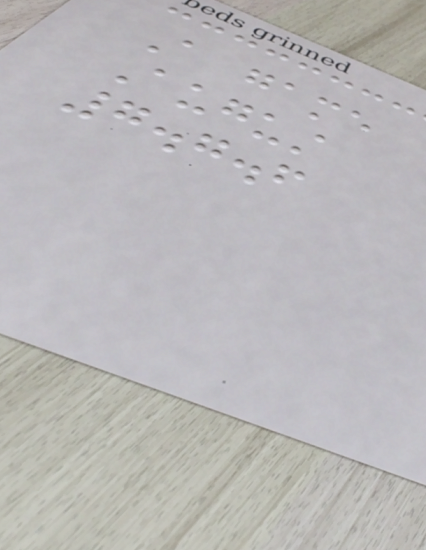A game
August
7.7.6
